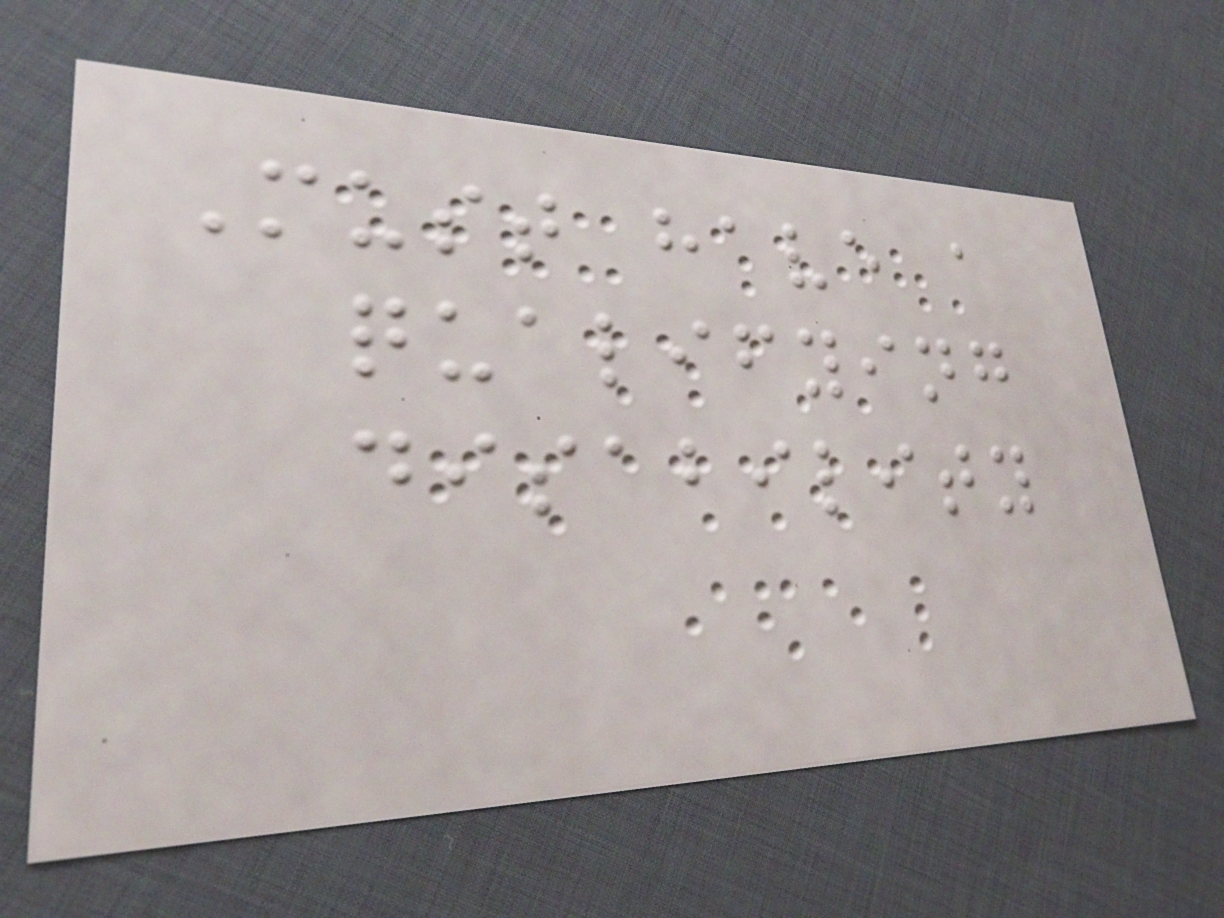Must have a
qualifying
disability
